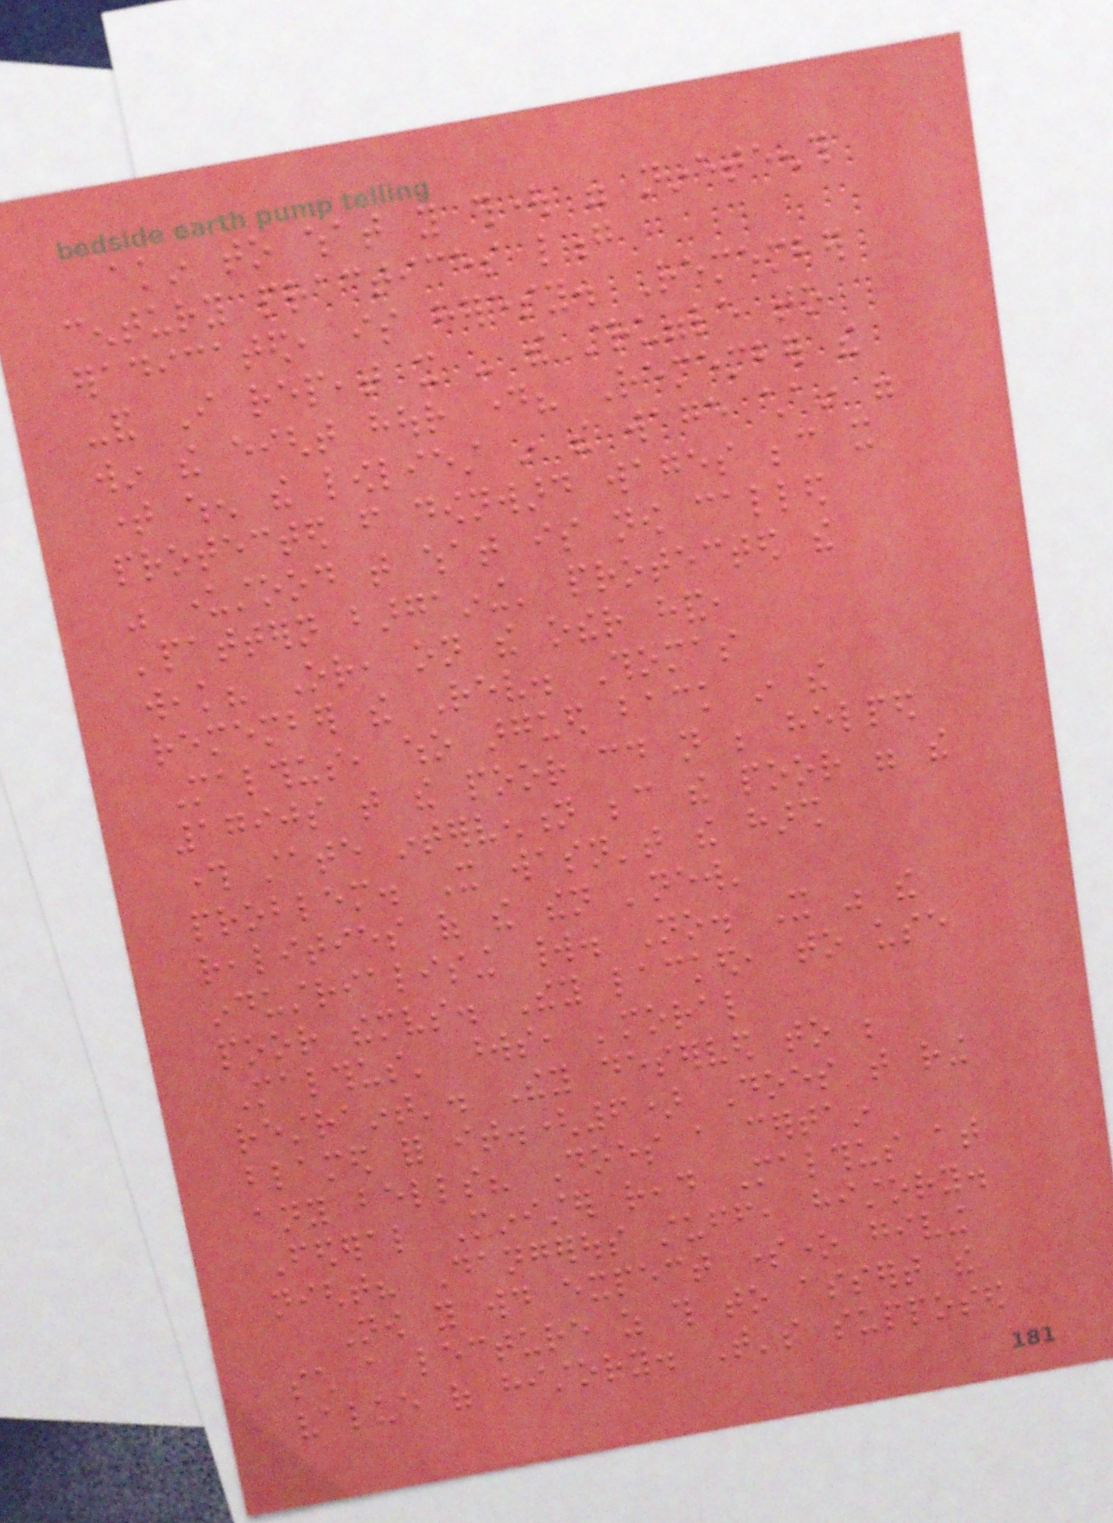akin to what you thought were nineteenth
century practices long
eradicated, is heresy. Remember
-and I repeat it - the struggle to
win the eight hour day? Remember the
time when the lowliest in the wage chain were
protected from downward wages because it
was understood that what is now called
'pattern bargaining' protected the
weak? Or, on the other hand,
remember the Rev. Thomas
Malthus, who argued back in the
1790s that the poor could not be helped
through state intervention because the poor were the
problem. It wasn't the harsh
realities of the then 'new'
industrialising world. No. It was the
poor themselves. They lacked, to use
Malthus' words, 'moral
restraint'. They deserved to be
blamed for it.(6) Does that ring
any bells? Does a certain
Federal Minister read Malthus at
night? Dangerous stuff, history.
Now you would expect someone giving
such a lecture as this to assert the
value of history. That's supposed
